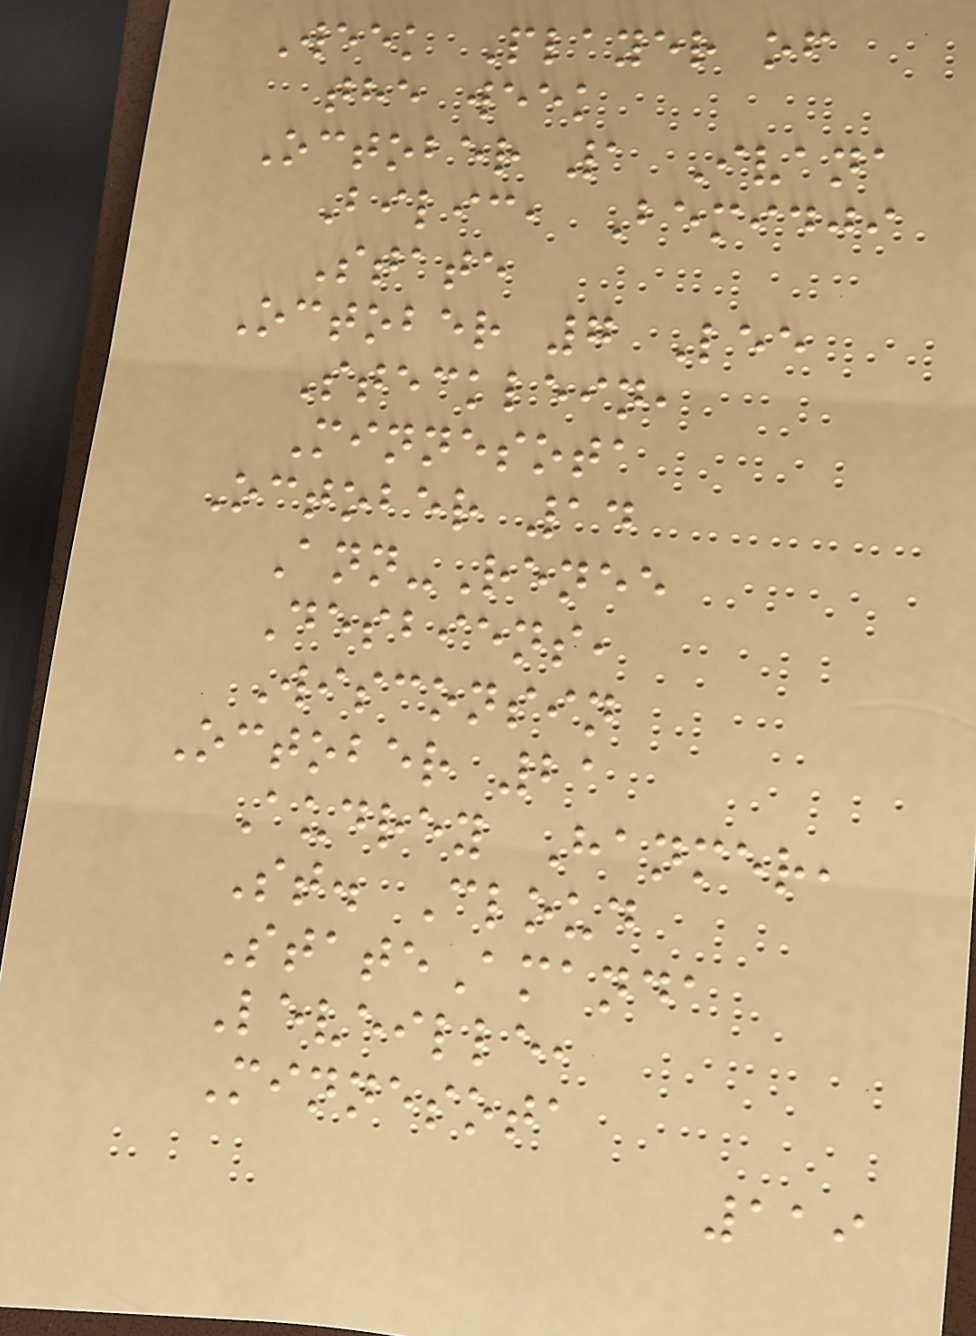Week Player of
the week
October 1 Ivana
Bilic, Bemidji
State
October 7 Lee
Stecklein,
Minnesota
October 14
Ann-Renee
Desbiens,
Wisconsin
October 21
Audrey Hanmer,
St. Cloud
StateAmanda
Leveille,
Minnesota
119
